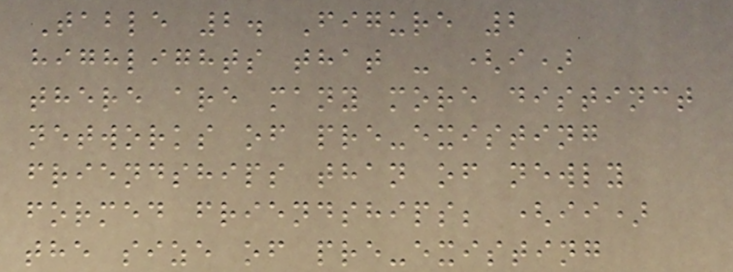Table 2. Figure 2
highlights that - (i)
there are many more distinct
networks of pre-existing
friendships than of newly
formed friendships; (ii)
the size of pre-existing
